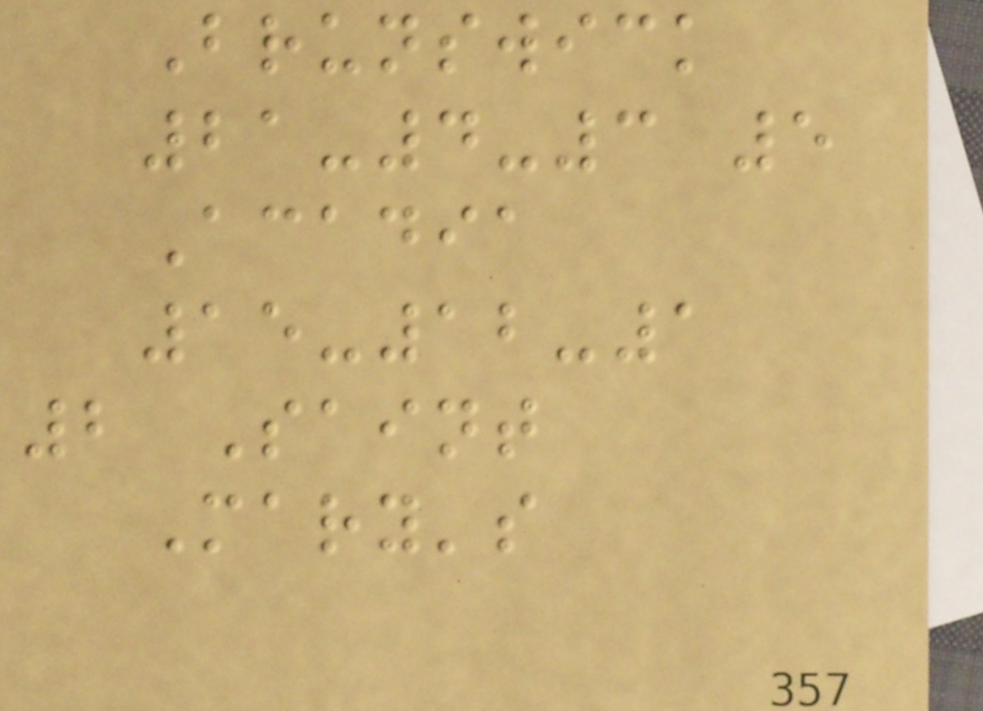Brunswick
21-4-3 5
Acadia
15-12-1
2 Saint
Mary's
